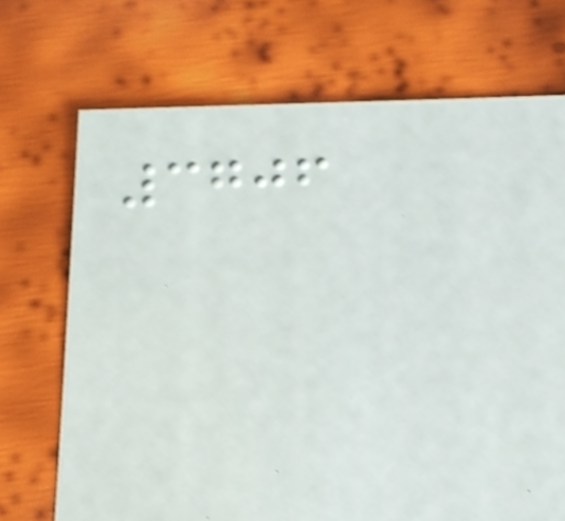3706
